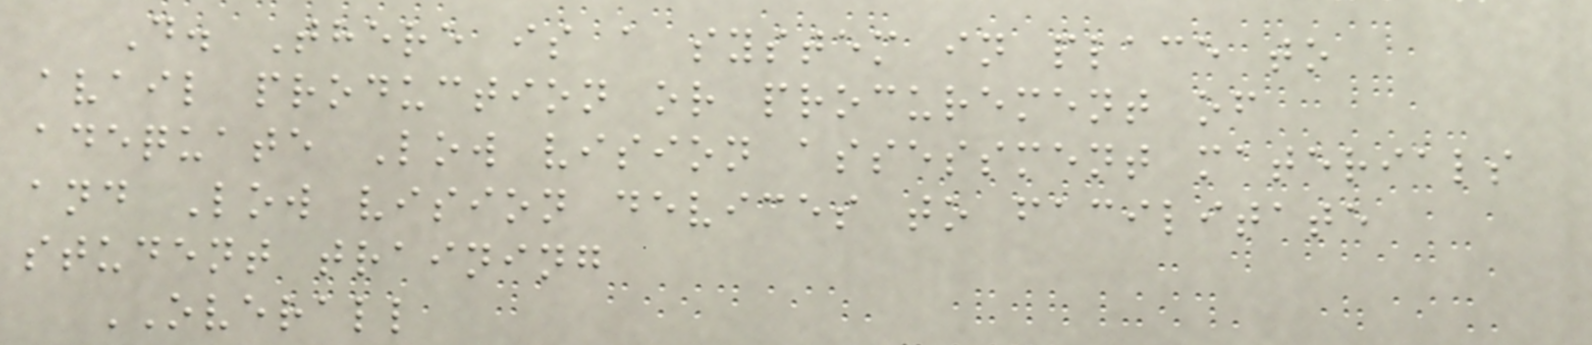D. There is a system in place to
avail production or procurement of
adequate Low vision assessment materials
and Low vision devices to facilitate
student training
OVERALL
